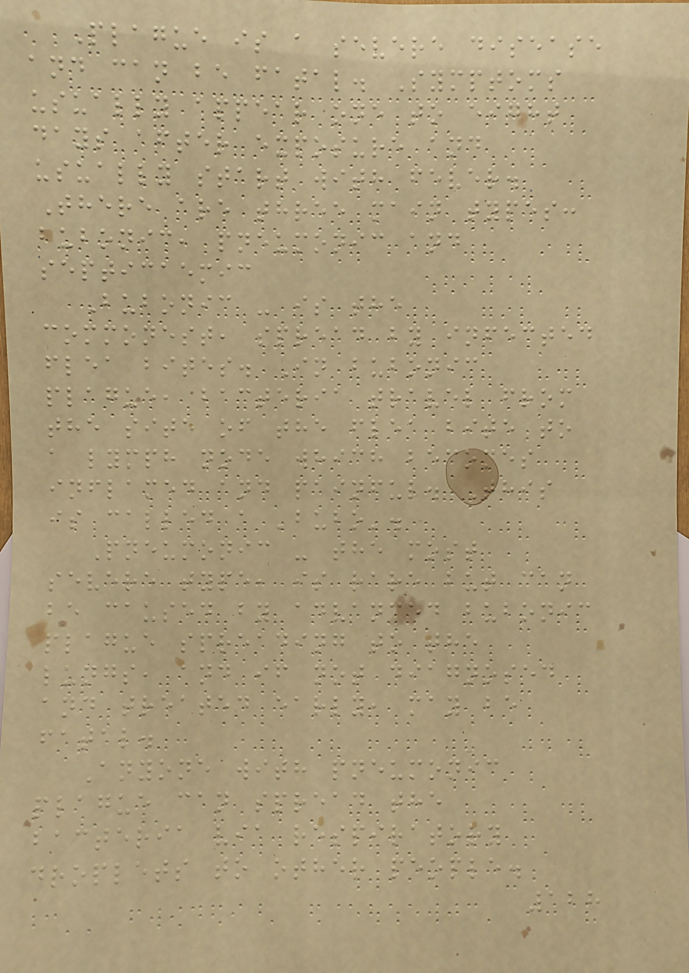Plague is a severe disease
and can be fatal. Symptoms
usually appear one to eight
days after exposure and
usually start with fever.
There are three main types:
bubonic, pneumonic and
septicaemic
Bubonic - is the
commonest, spread by infected
flea bites. In bubonic
plague, bacteria travel from
the site of the flea bite to
a lymph node which becomes
inflamed and painful. This
is called a 'bubo'.
Pneumonic - the most
severe type, is rare but can
be caused by advanced bubonic
plague spreading to the
lungs, and if not diagnosed
and treated early, may be
fatal.
Anyone with pneumonic
plague can spread the
bacteria via respiratory
droplets to other people.
128
